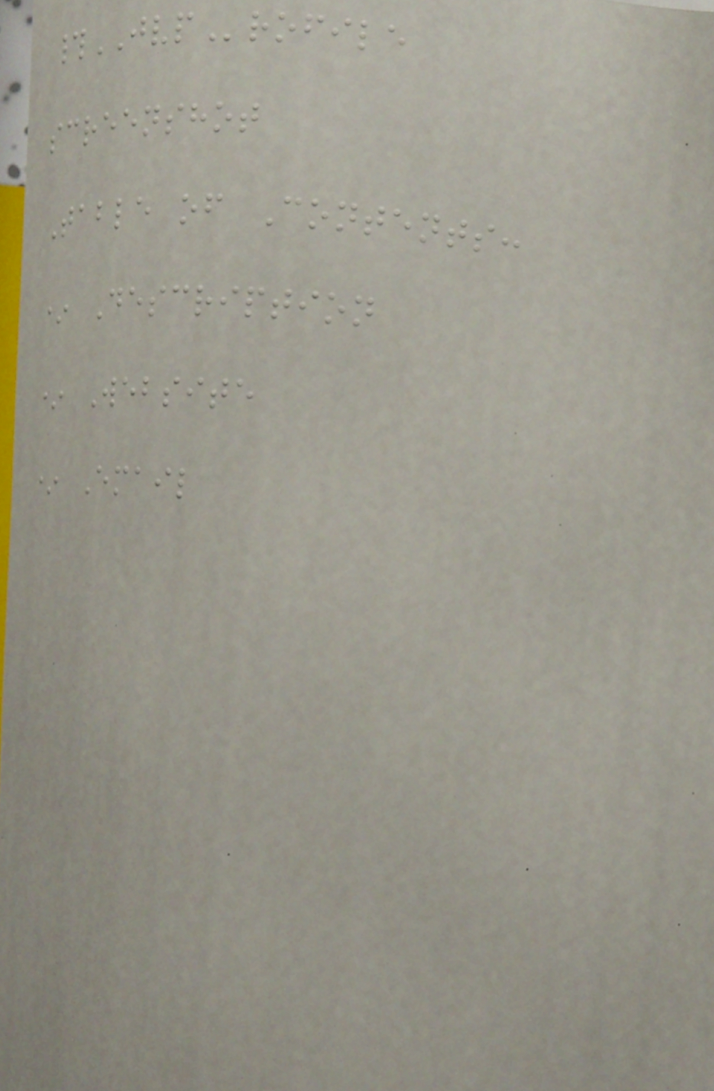#JVProfile
screenshot
Table of Contents:
* Description
* Website
* Email
